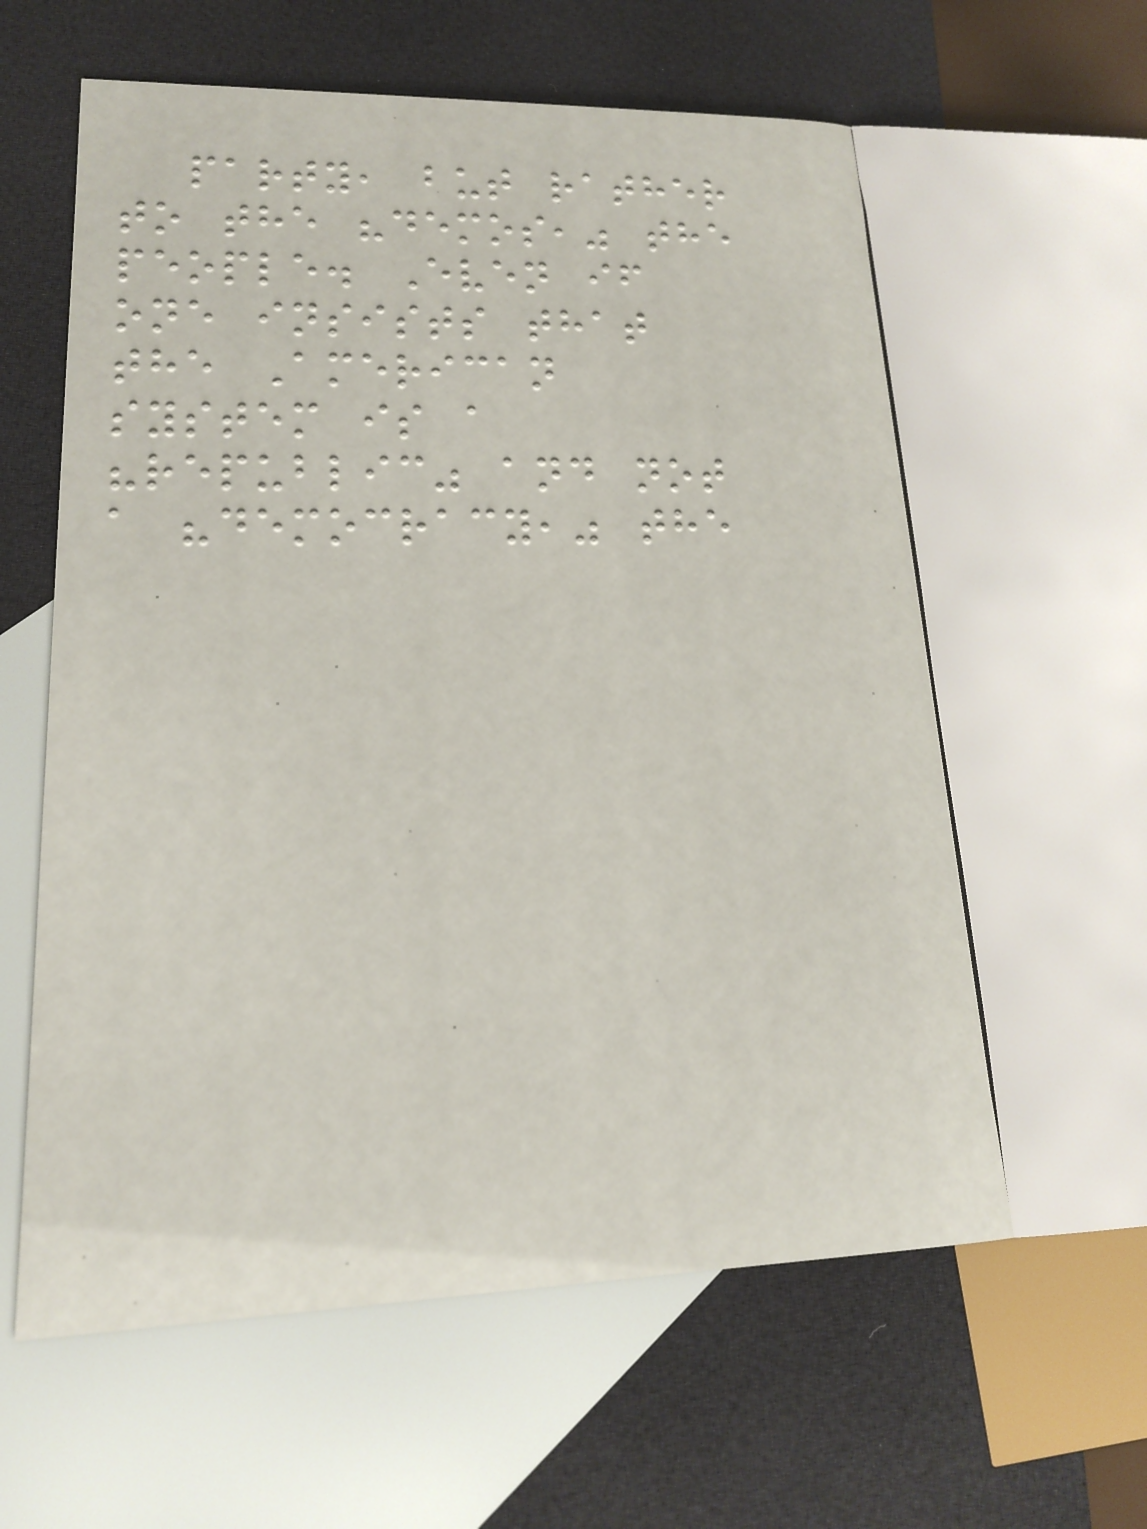party, but rather
to the "demos," the
people. Even if
one insists that
the American
system is a
"republic" and not
a "democracy," the
